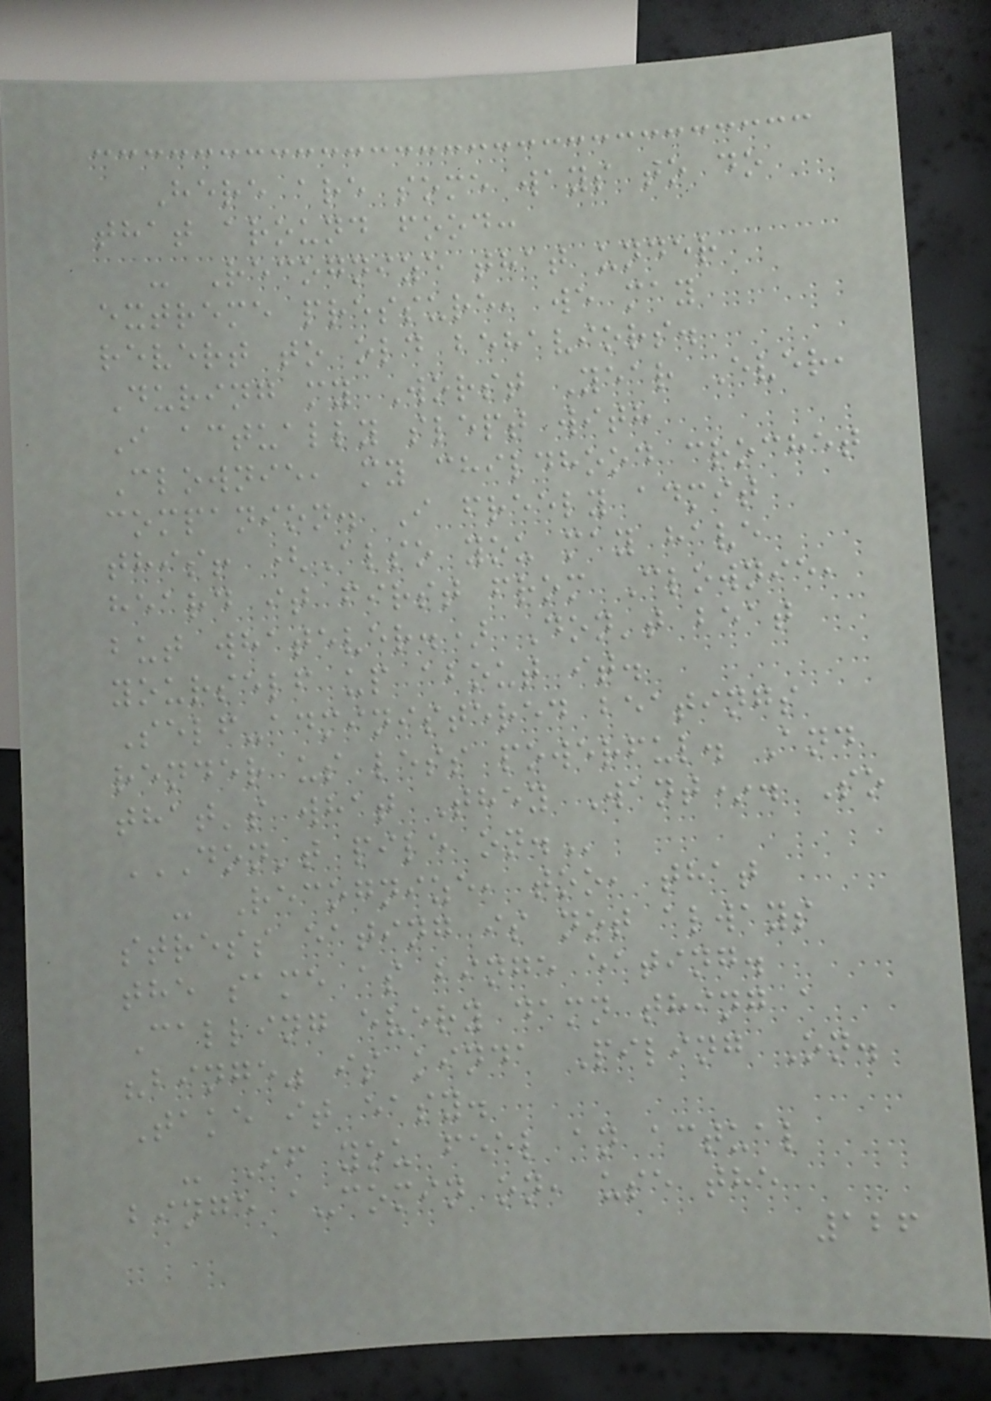Here are some ways to do
that around food:
- Recognize that under
extreme pressure, we may
revert to old behaviors.
During my Worst Year Ever,
I actually slept with
Clownie, my childhood crochet
companion. I freely admit
this! (Also you may have
heard it first from Clownie,
but whatever.) Don't beat
yourself up about it.
Self-administered beatings
render us less powerful. And
that's what They Want*. So
DON'T PILE ON.
- Recognize, too, that
stress eating is not always
the same as binge eating.
Calling every damn thing a
"binge" is kinda Piling On.
Take it easy.
- If you feel an actual
binge a-comin on, use the
126
